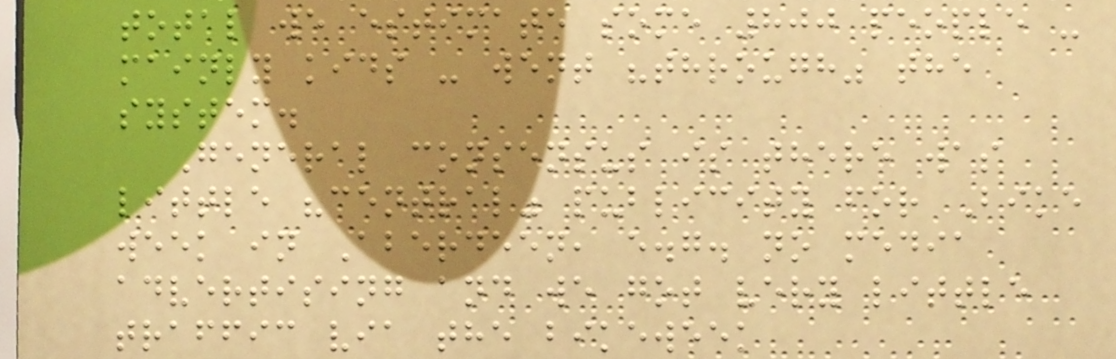total we estimate some 800 people -
mainly kids - went "through" the
system.
General consensus is there was
little "central" publicity for Bike
week in Aberdeen, e.g. no media
advertising and we got very little
traffic via the bikeweek
